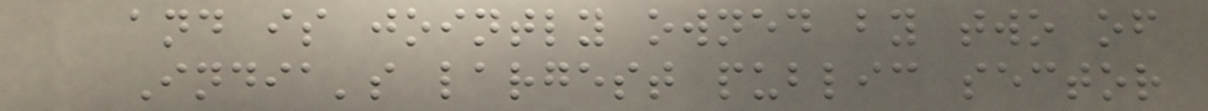and is jointly owned by two of
India's largest public sector
